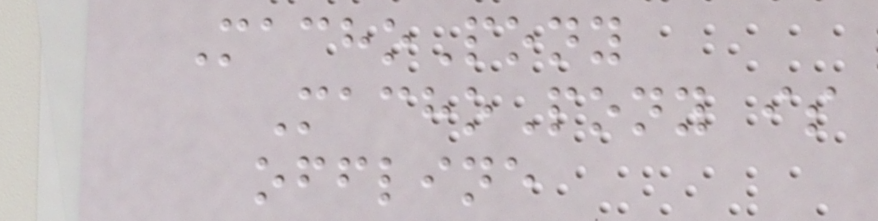MachoPony
MachoPony is
offline
